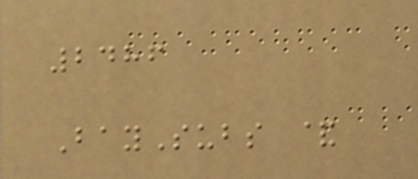2486
BaySubs &
